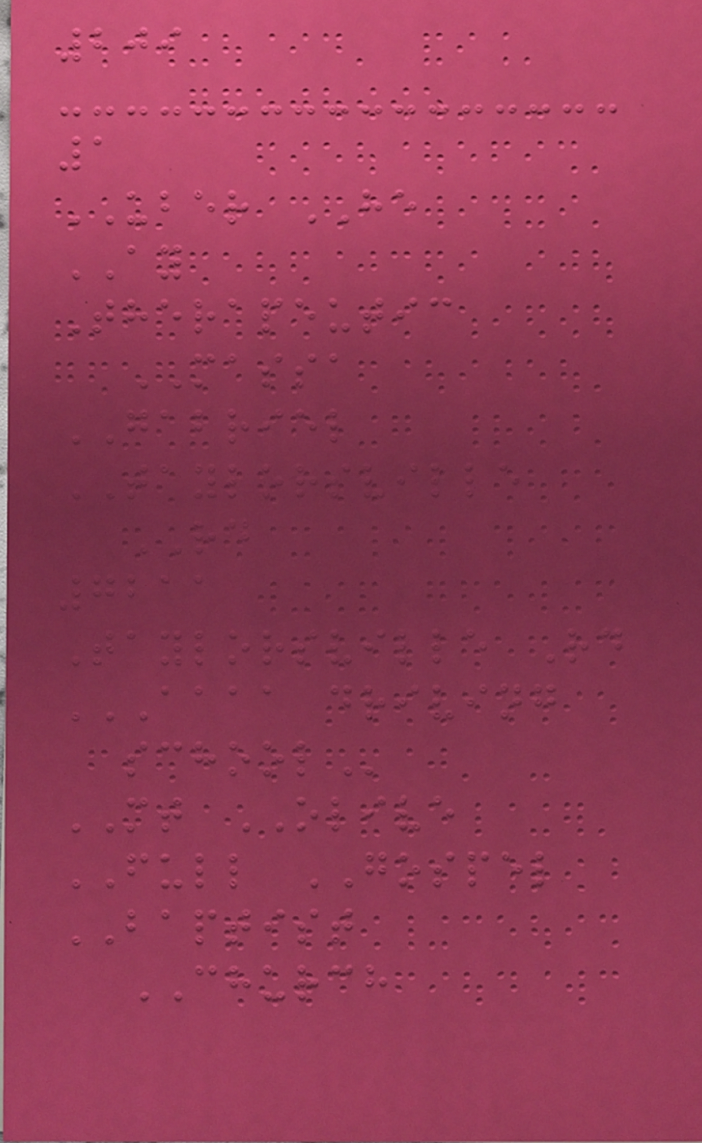209
1
UBER HE
AY
Therapeutic
MASSA
GABRIEL
TAYLORSVILLE
RD
7211
Taylorsville Rd
AAAA DRIVING
SCHOOL
MT OLIVE
FULL GOSPEL
BAPTIST
CHURCH
